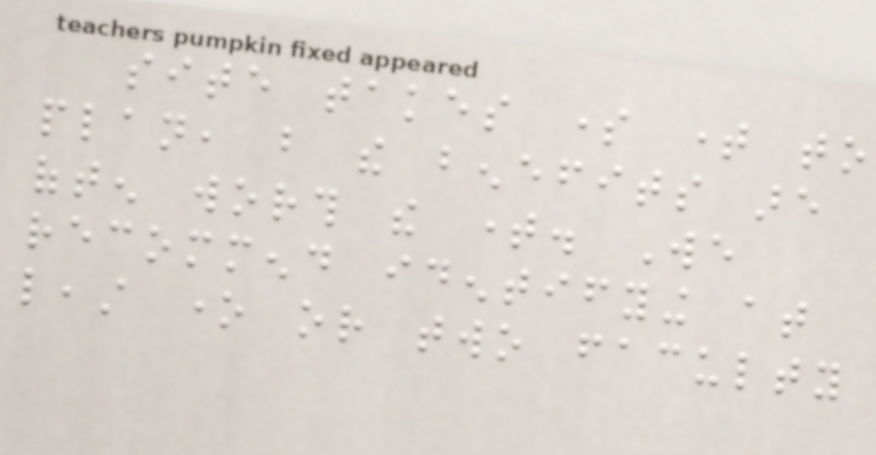site takes some time to
plan, but the benefits are
often worth the time. We
recommend identifying at
least one or two faculty
